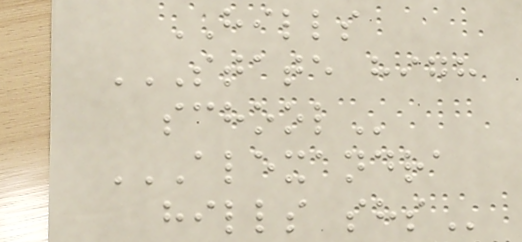HILLS
STATE HIGH
SCHOOL
ALEXANDRA
HILLS SHS
